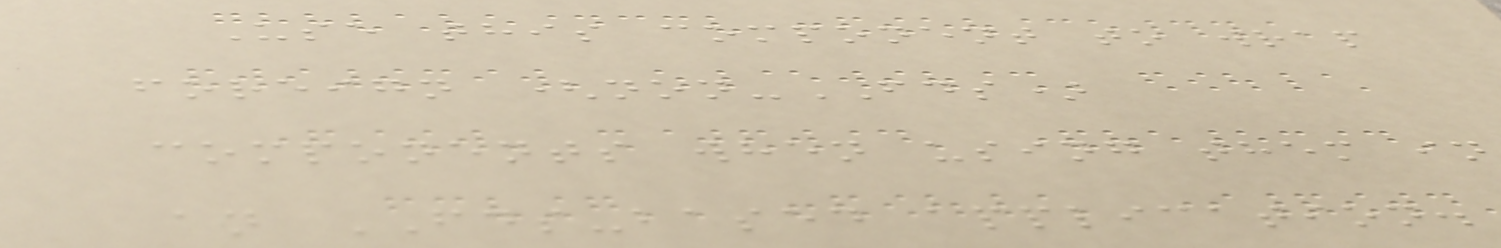Use this component to wrap
foreign (non-FDS)
components when using them in
an FDS-based application.
